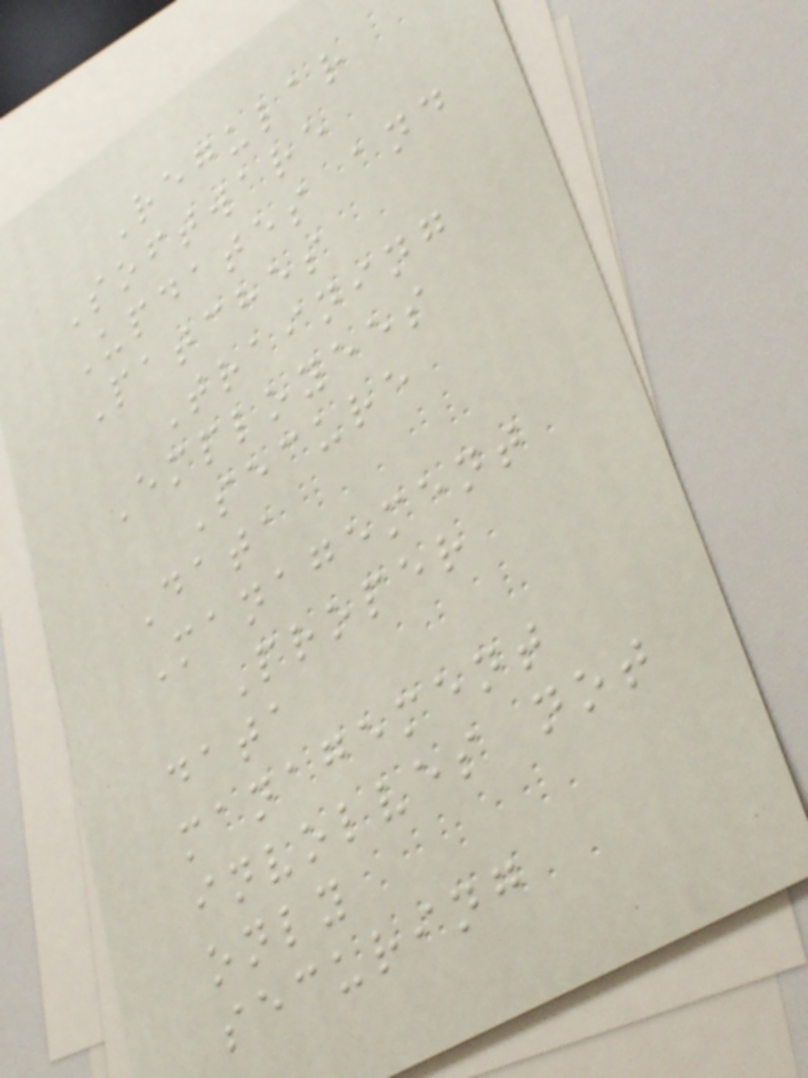Regular
Software
Updates and
Patches
Training
Employees
Secure
Data
Management
Proper
data
management
involves not
only
securing
